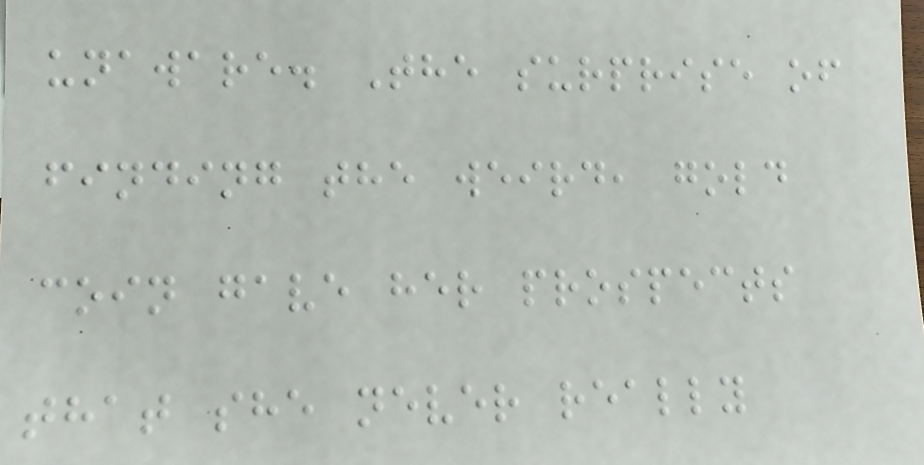unaware. The surprise of
finding the weird, gold
coin gave her prospects
that she never really
